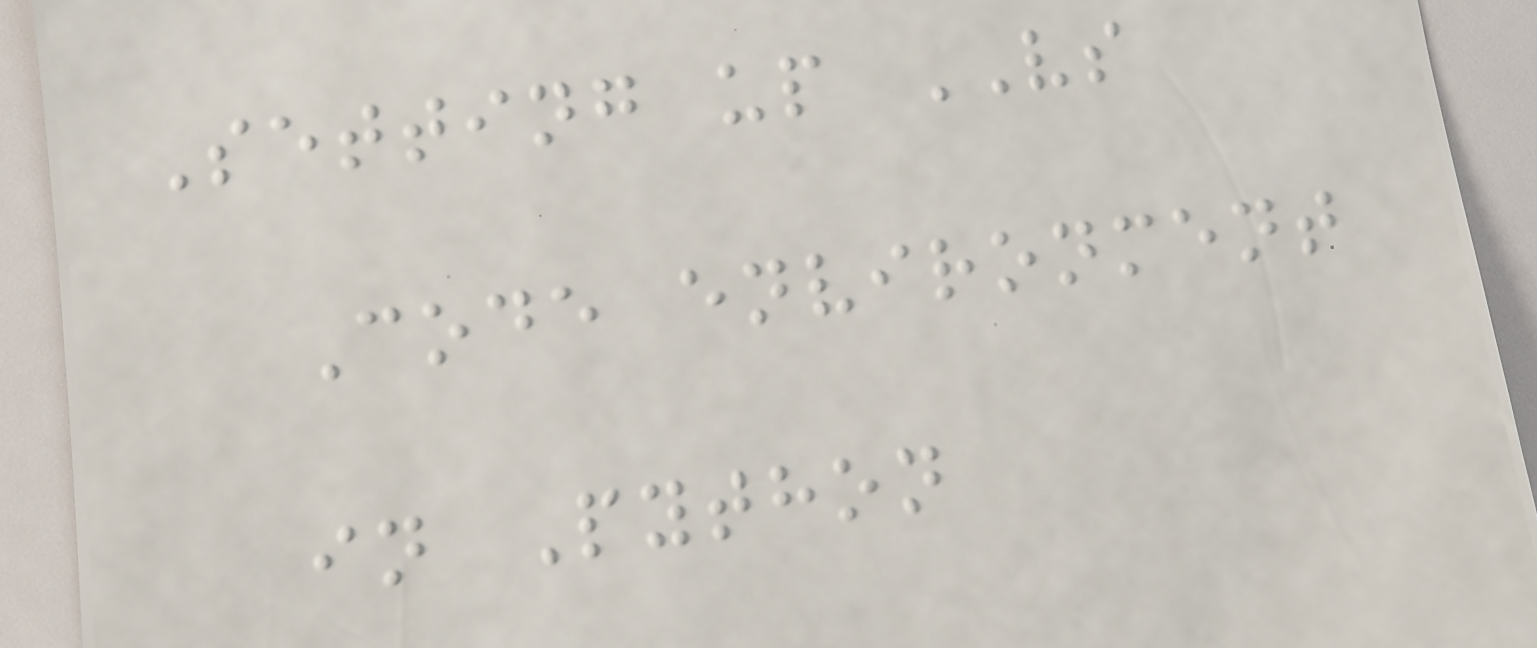Setting up VS
Code environment
in Python
